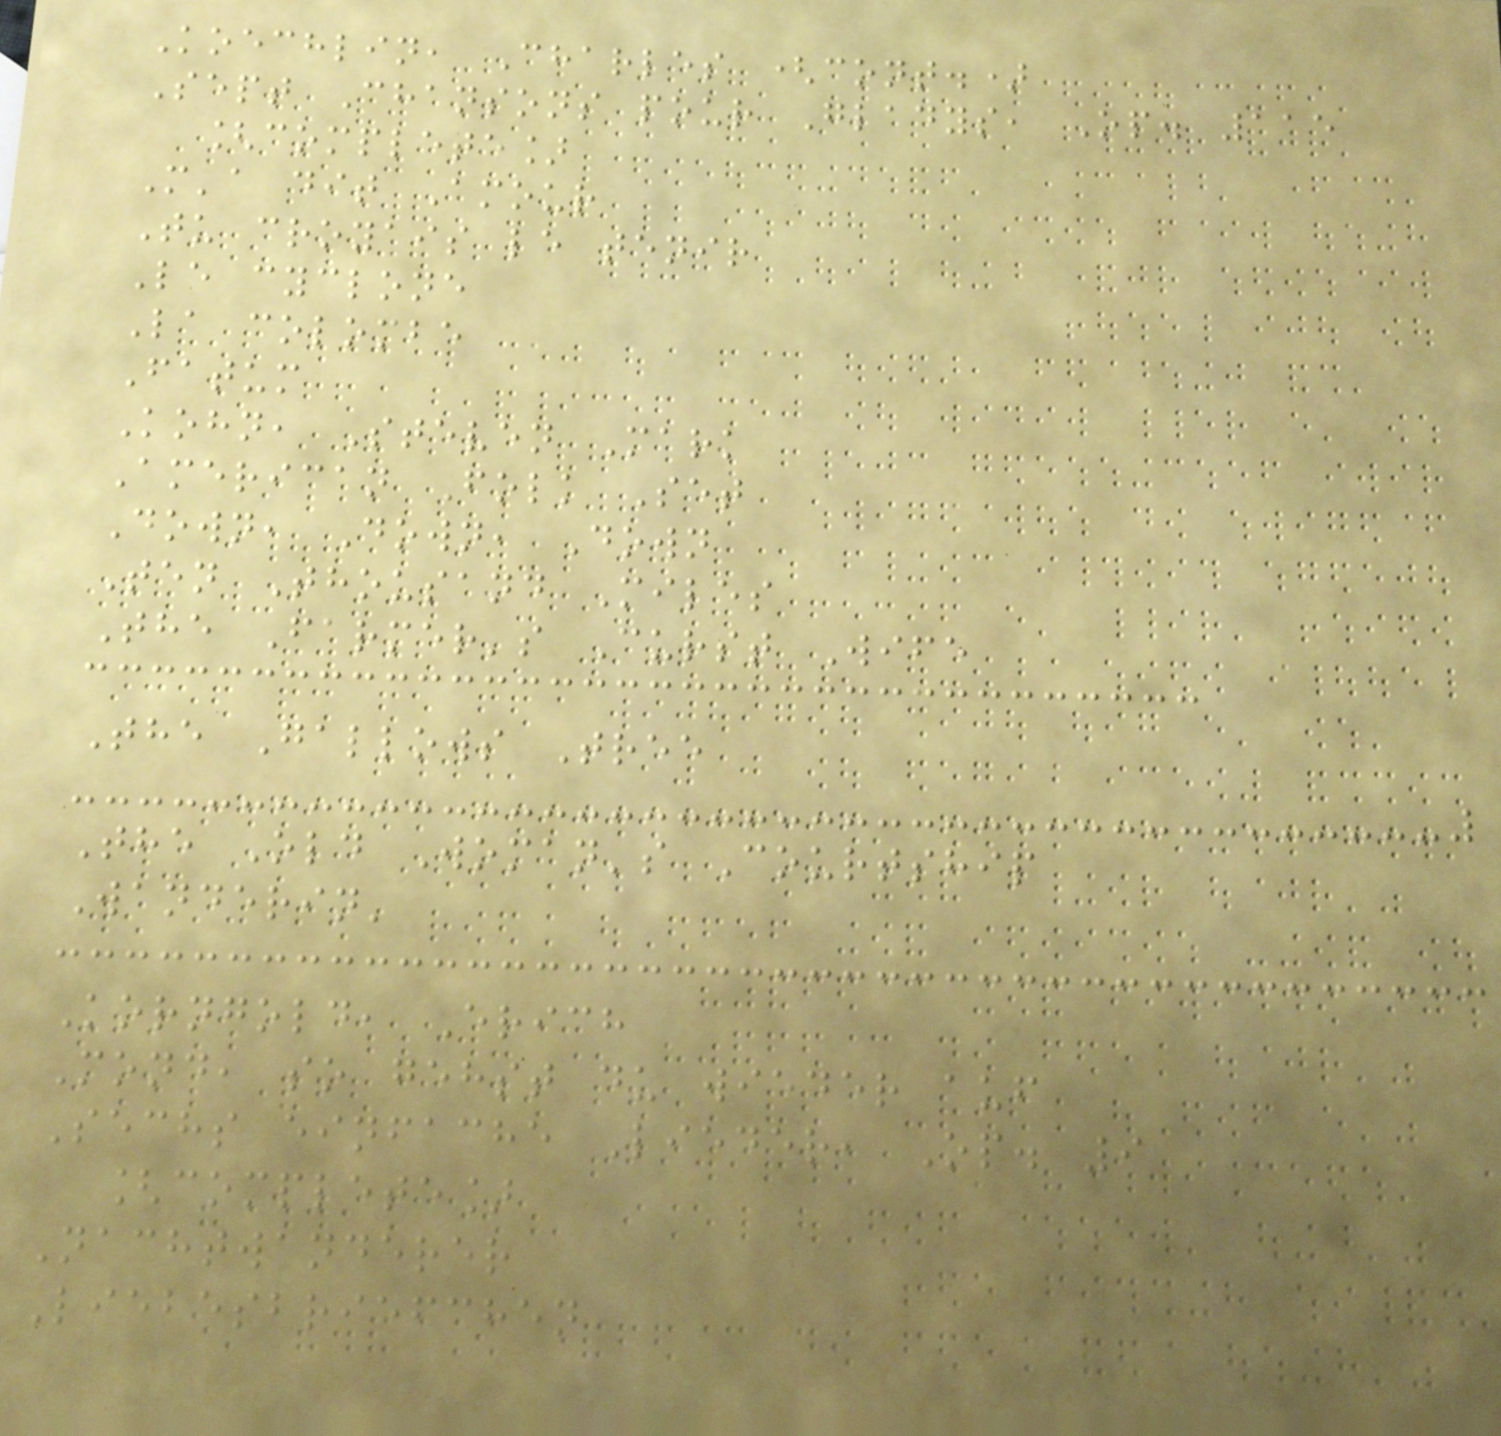Koechlin, Charles (cont.)
Sept Chansons pour Gladys, Op. 115
[complete]
M'a dit Amour
Tu croyais le tenir
Le cyclone
La colombe
Fatum
Kohn, Steven Mark
American Folk Set
Down, Down, Down
Ten Thousand Miles
The Farmer's Curst Wife
The Gallows Tree
The Old Woman's Courtship
Wanderin'
Korngold, Erich
Mond, so gehst du wieder auf
Sechs einfache Lieder, Op. 9
[complete]
Nachtwanderer
Liebesbriefchen
